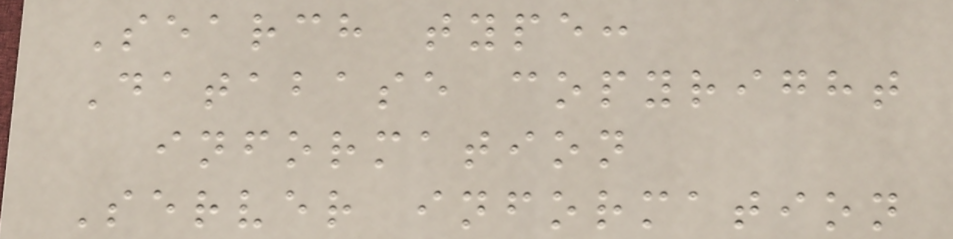Search type:
Database copyright
information
Server information
